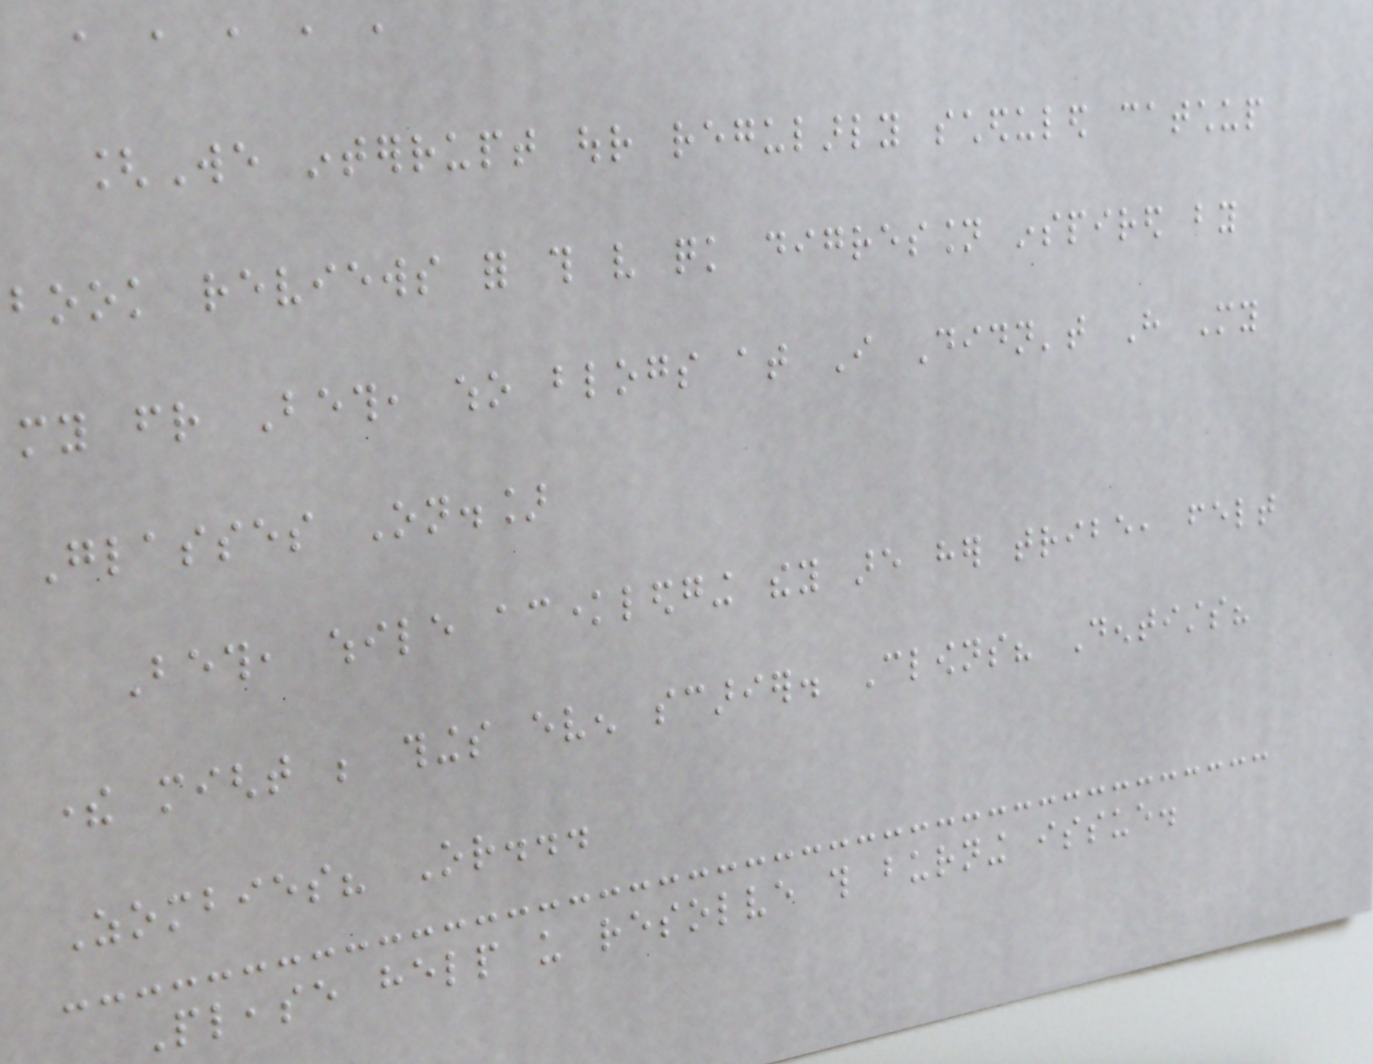, , , , ,
[We interrupt our regularly scheduled catchup
book reviews for this very quick digression inspired by
my friend Beth, who blogs at I Didn't Have My
Glasses On.]
Beth, while acknowledging they are her tribe, felt
there might be things even scarier. Clowns? Dentists?
Zombies? Or...
Please help us resolve this burning issue.
